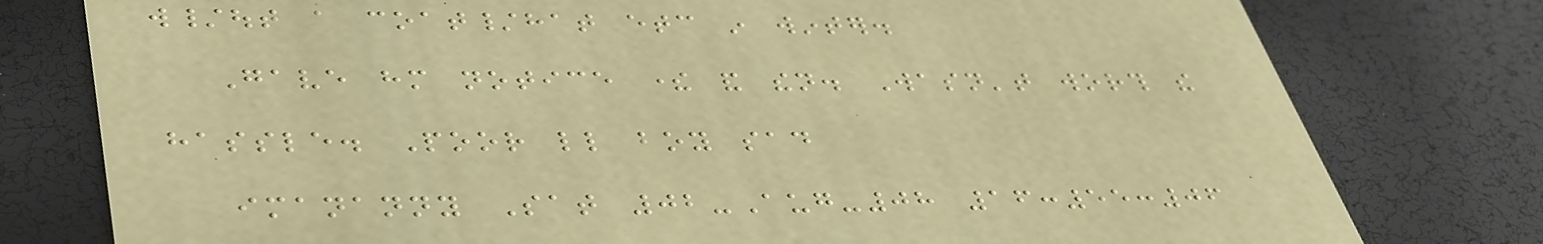w/out a coat/hat etc in winter.
Gave him notice there and then. Wasn't worth the
hassle. Poor little boy sad
imananny Sat 02-Aug-08 16:55:06
